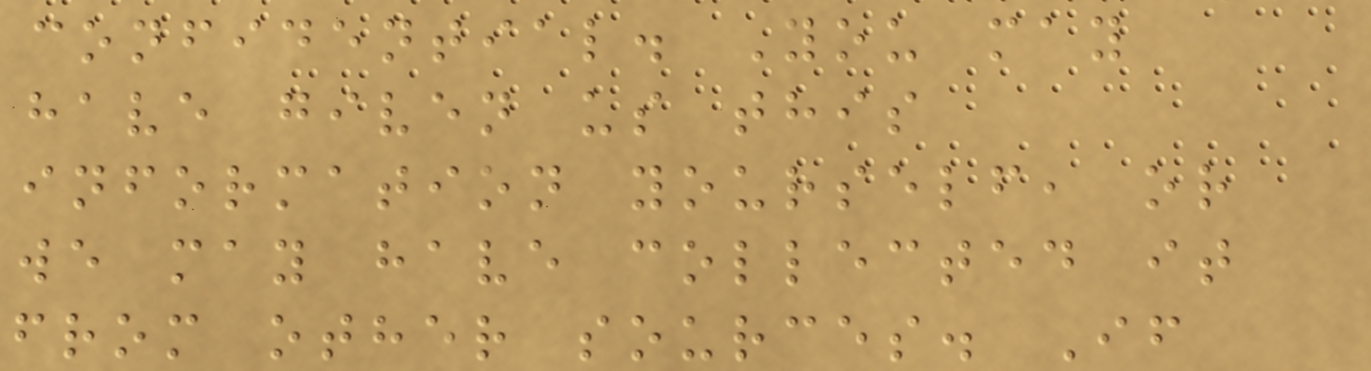confidential. You may
have given us this
information yourself, or
we may have collected it
from other sources. If
